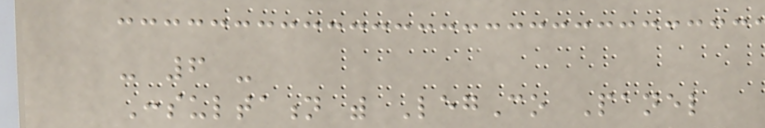- 6 -
Consultation with LegCo Panel
